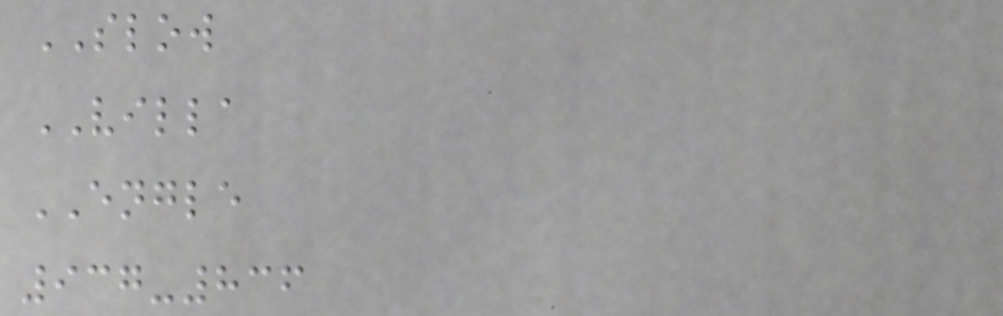SLOW
VILLA
ENGLE
937-836
